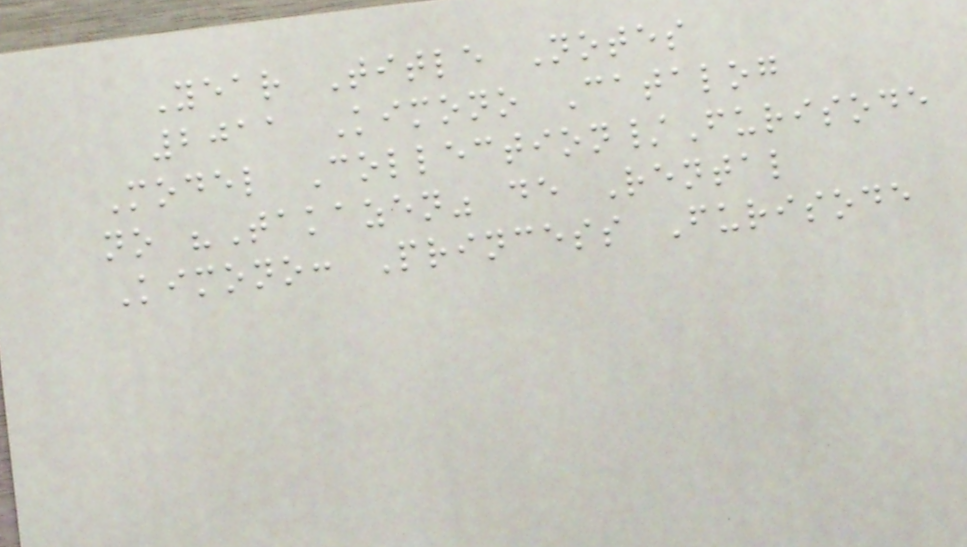Year Title Notes
2011 Kimono Catalog
Model Collection/Furisode
no "Takazen" de Rental
Kimono: Princess Furisode
